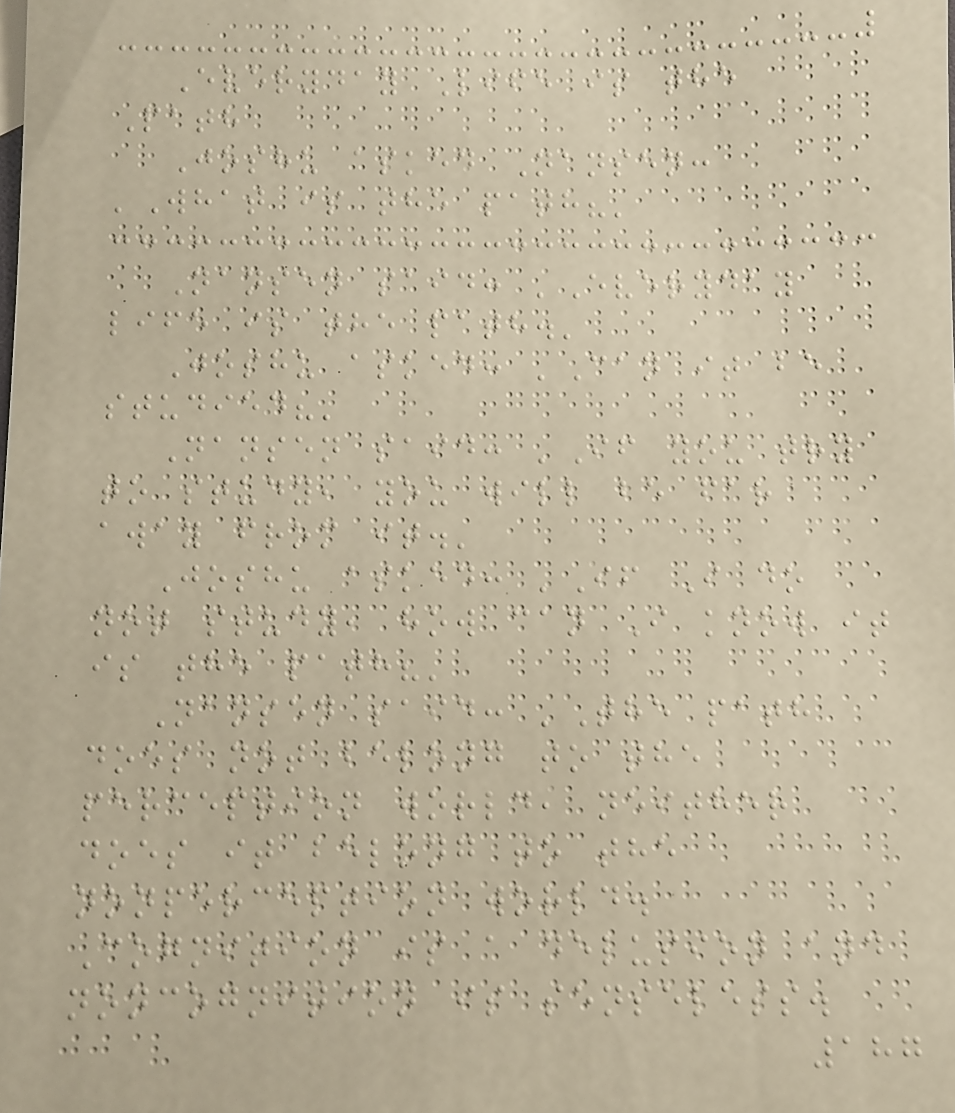Everyday Life is the
Path
Joshu asked Nansen:
'What is the path?'
Nansen said: 'Everyday
life is the path.'
Joshu asked: 'Can it be
studied?'
Nansen said: 'If you try
to study, you will be far
away from it.'
Joshu asked: 'If I do
not study, how can I know it
is the path?'
Nansen said: 'The path
does not belong to the
perception world, neither
does it belong to the
nonperception world.
Cognition is a delusion and
noncognition is senseless.
187
